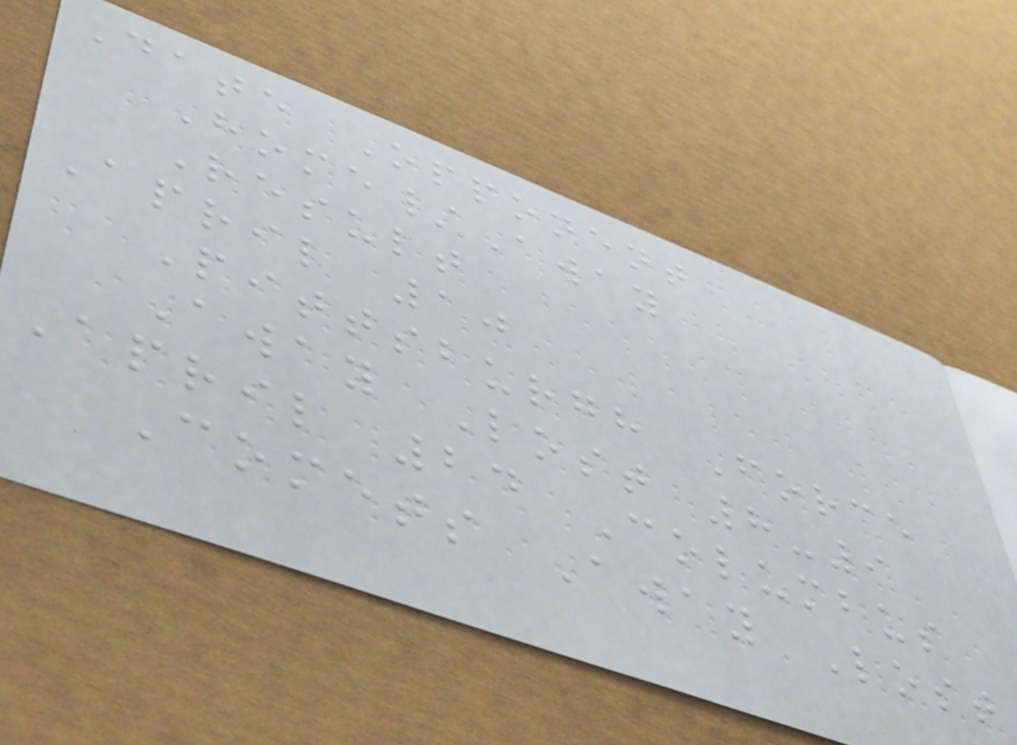Date Opponent
Home/Away
Result
April 10
Pittsburgh Force
Away Lost 8-9
April 24 Columbus
Comets Away Lost
